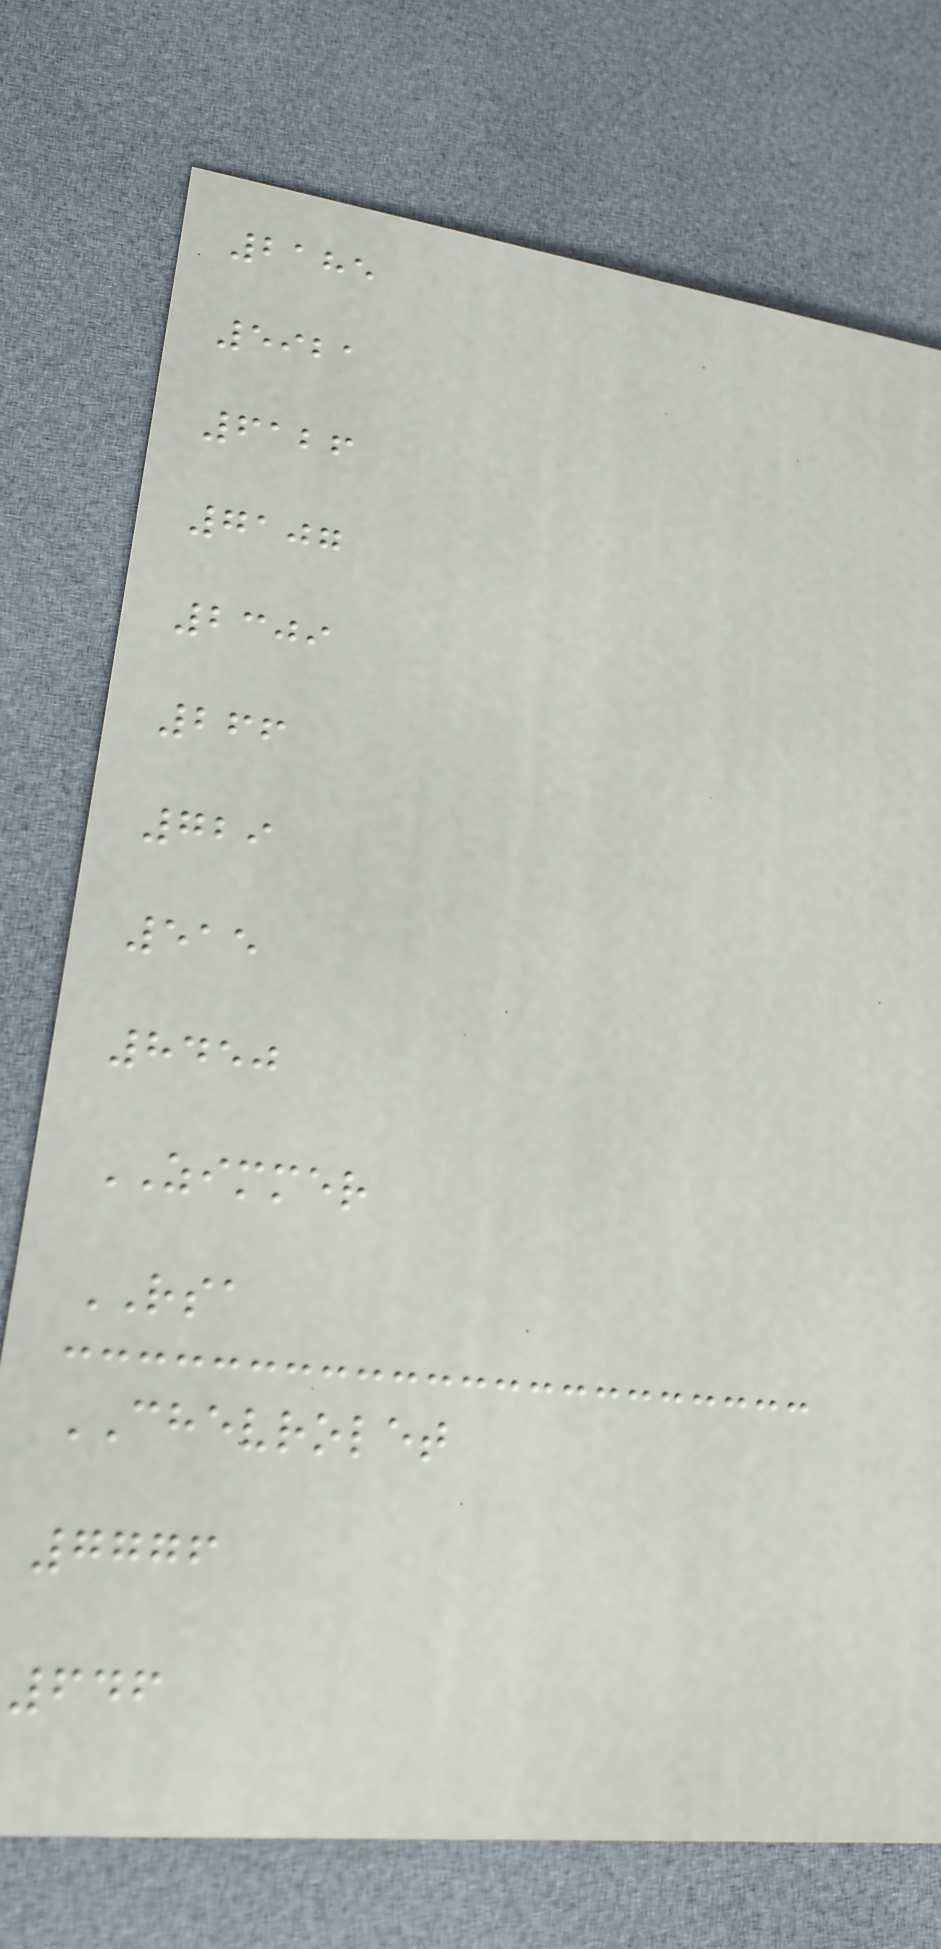2185
5921
6126
7107
2309
266
729
515
8450
ZIMMER
RSA
CHEVROLET
7776
646
